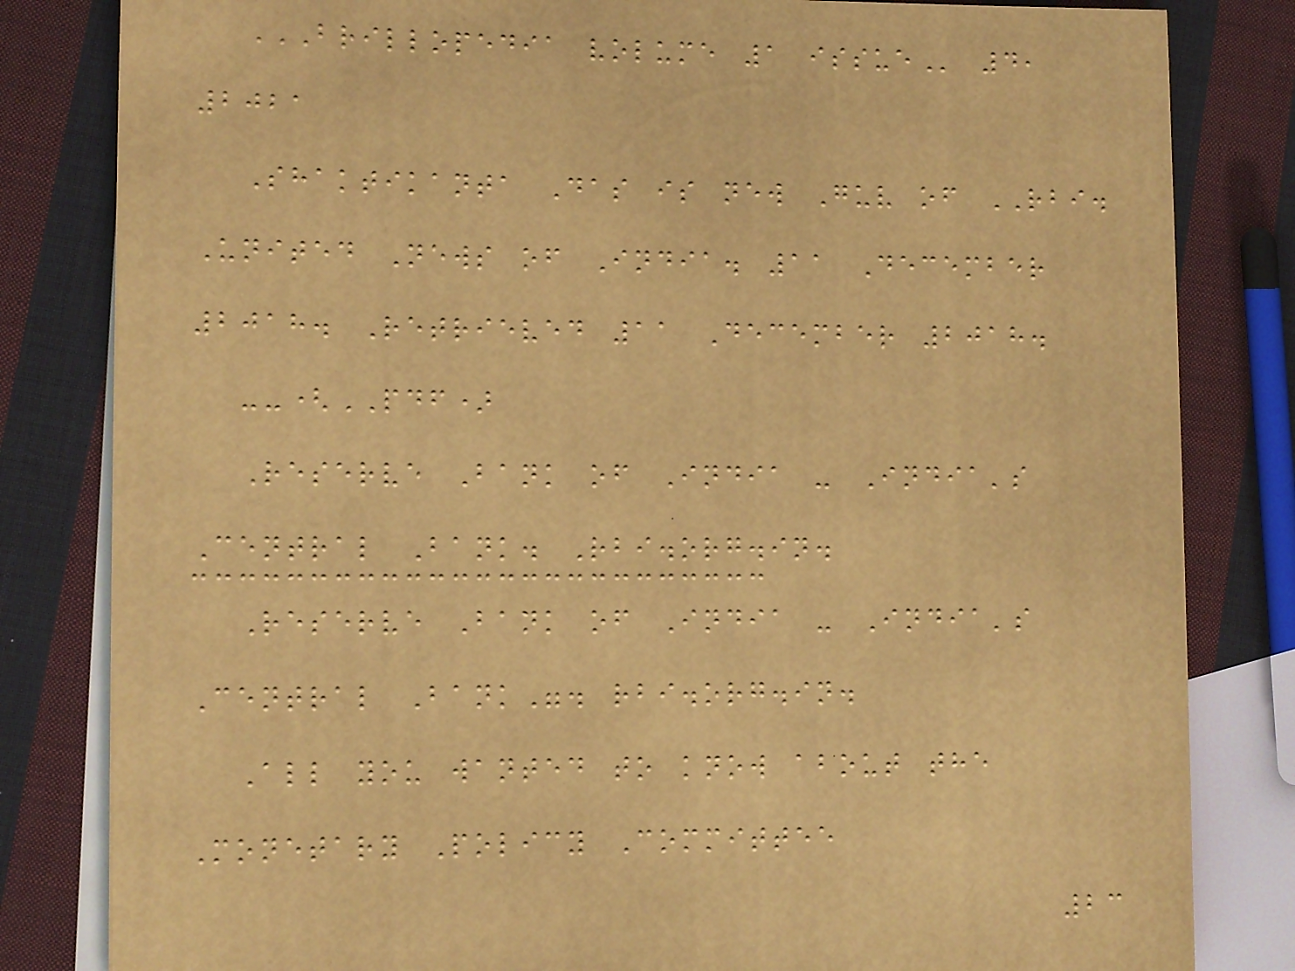BRILLOPEDIA VOLUME 1 ISSUE 4,
2021
Shaktikanta Das is new Guv of RBI.
United News of India. 11 December
2018. Retrieved 11 December 2018.
--(PDF)
Reserve Bank of India - India's
Central Bank. Rbi.org.in.
Reserve Bank of India - India's
Central Bank". rbi.org.in.
All you wanted to know about the
Monetary Policy Committee
23
